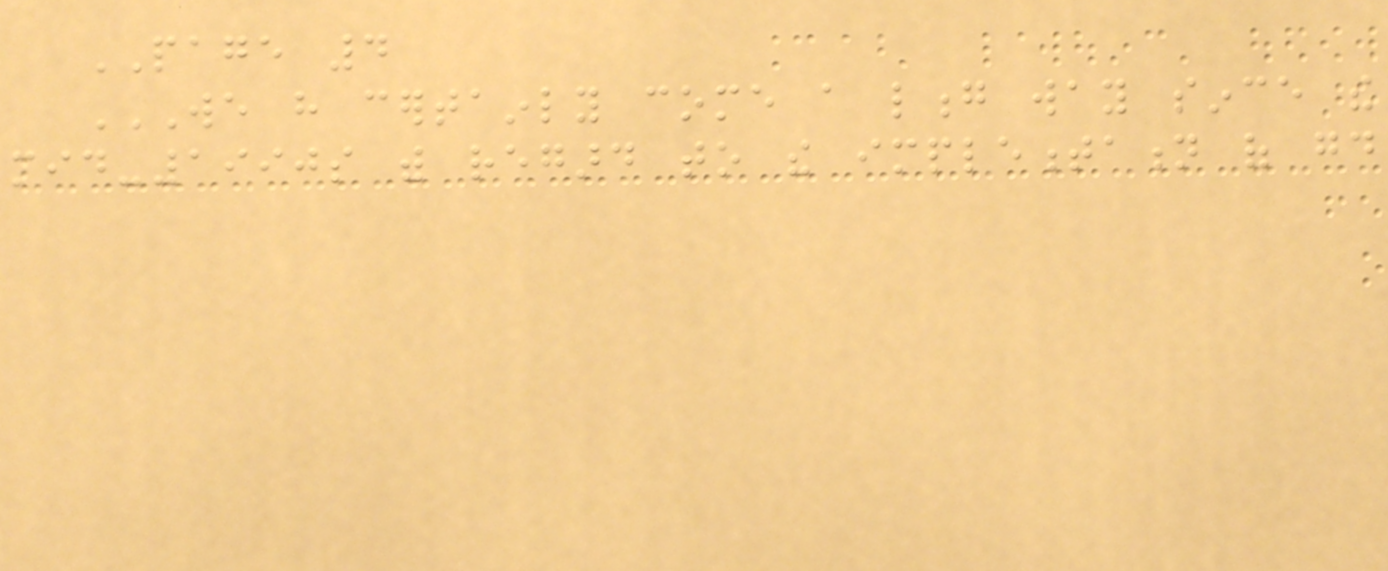PAGE 4
WE HAVE CERTAINLY COME A LONG WAY SINCE THE
MID-1990S WITH REGARD TO THE IMPLEMENTATION OF GOOD
